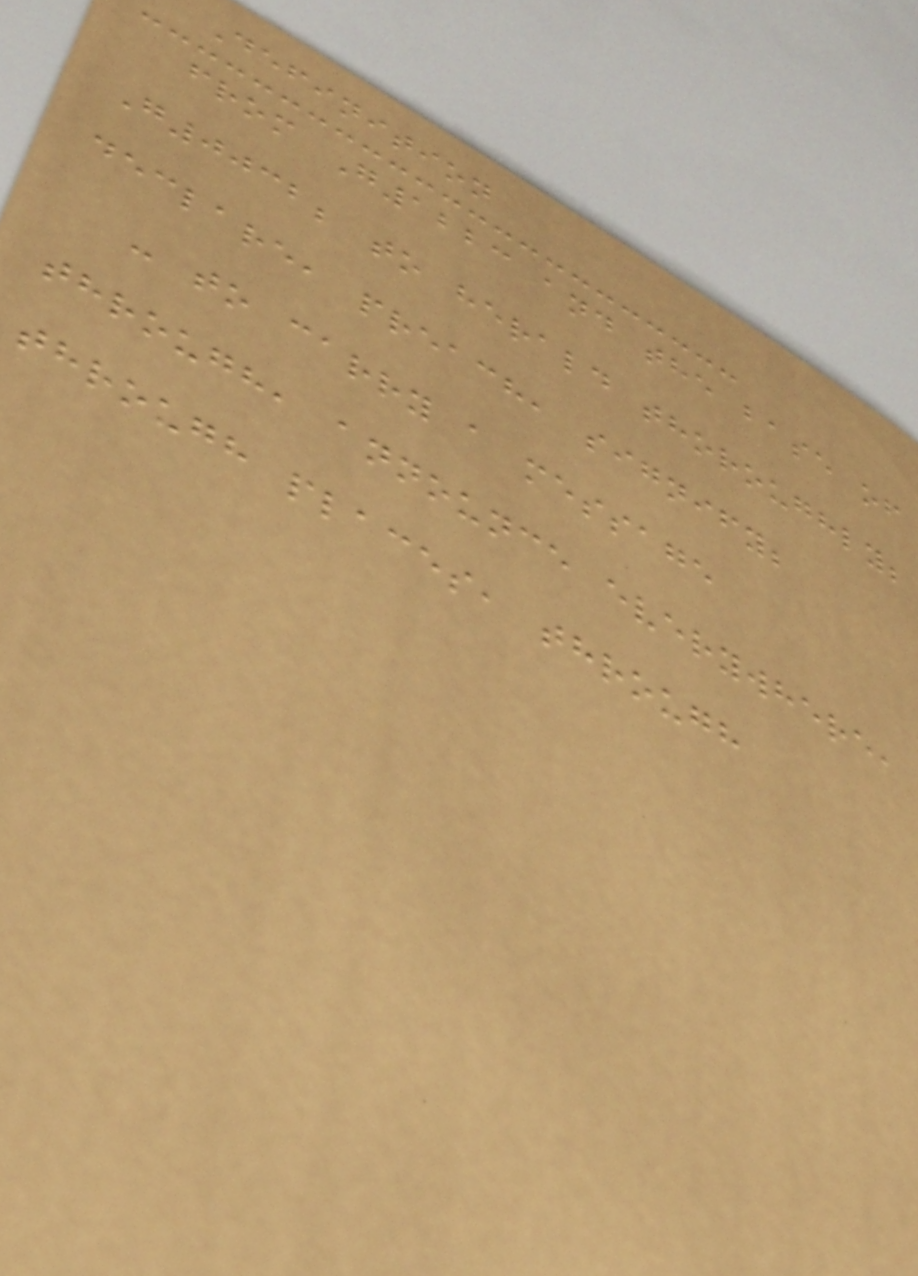Definition
from G1223 and the base of
G0032; to herald thoroughly;
declare, preach, signify;
- to carry a message
through, announce everywhere,
through places, through
